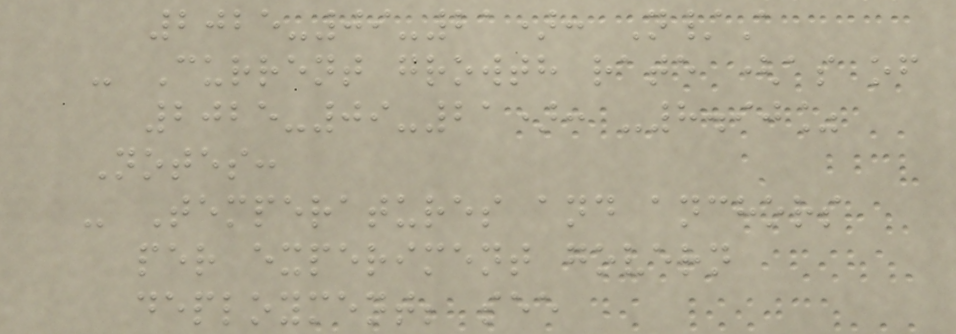2025-09-21): N/A
- Current growth rate (as of
2025-09-21): -8.90%
Notes:
- Temperatures and anchors
per experiment govern
deployment; see
